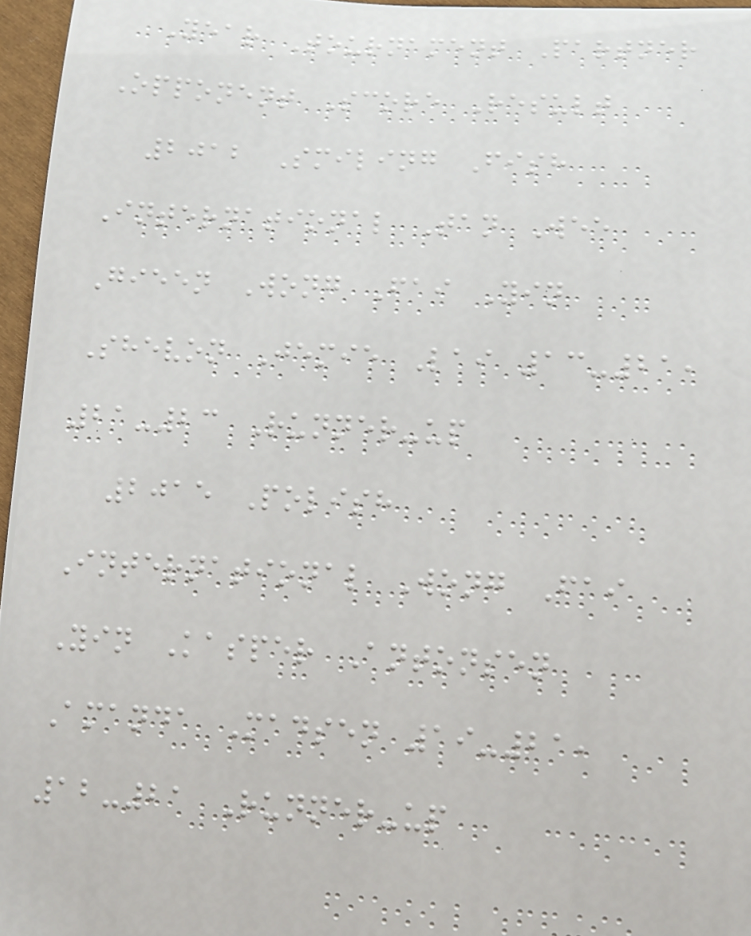Year Tournament Partner
Opponent Score Result
2012 Smiling Fish
International Tan Wee
Gieen Wong Fai Yin
Shevon Jemie Lai 13-21,
21-23 Runner-up
2015 Polish
International Wong Fai
Yin Kasper Antonsen
Amanda Madsen 19-21,
12-21 Runner-up
